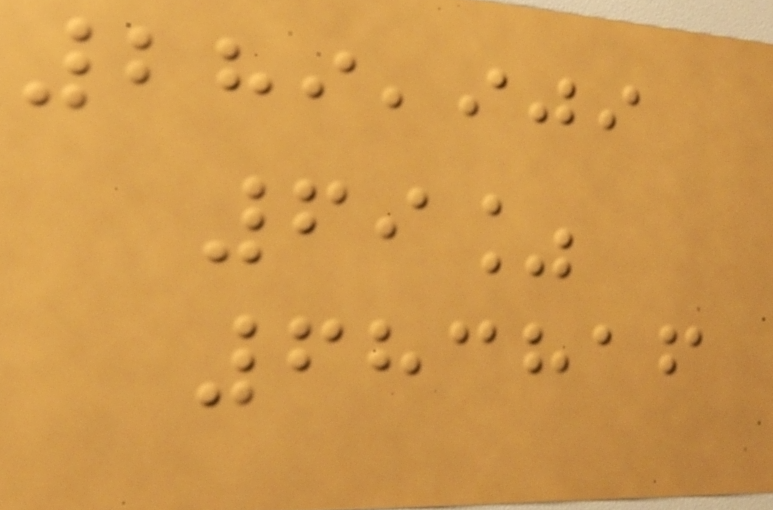289,909
69%
683816
